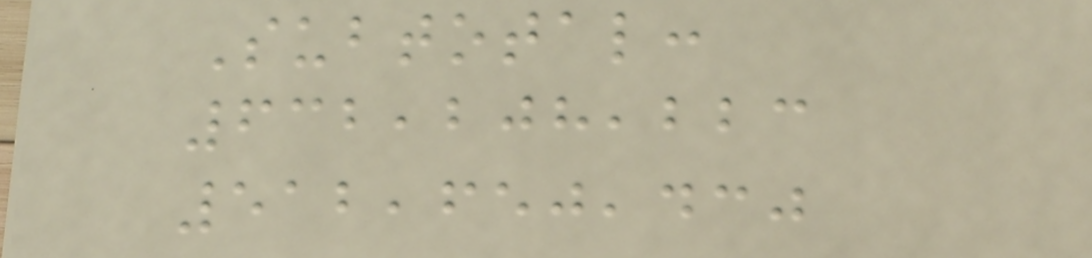Subtotal:
632,208,223
512,650,430
